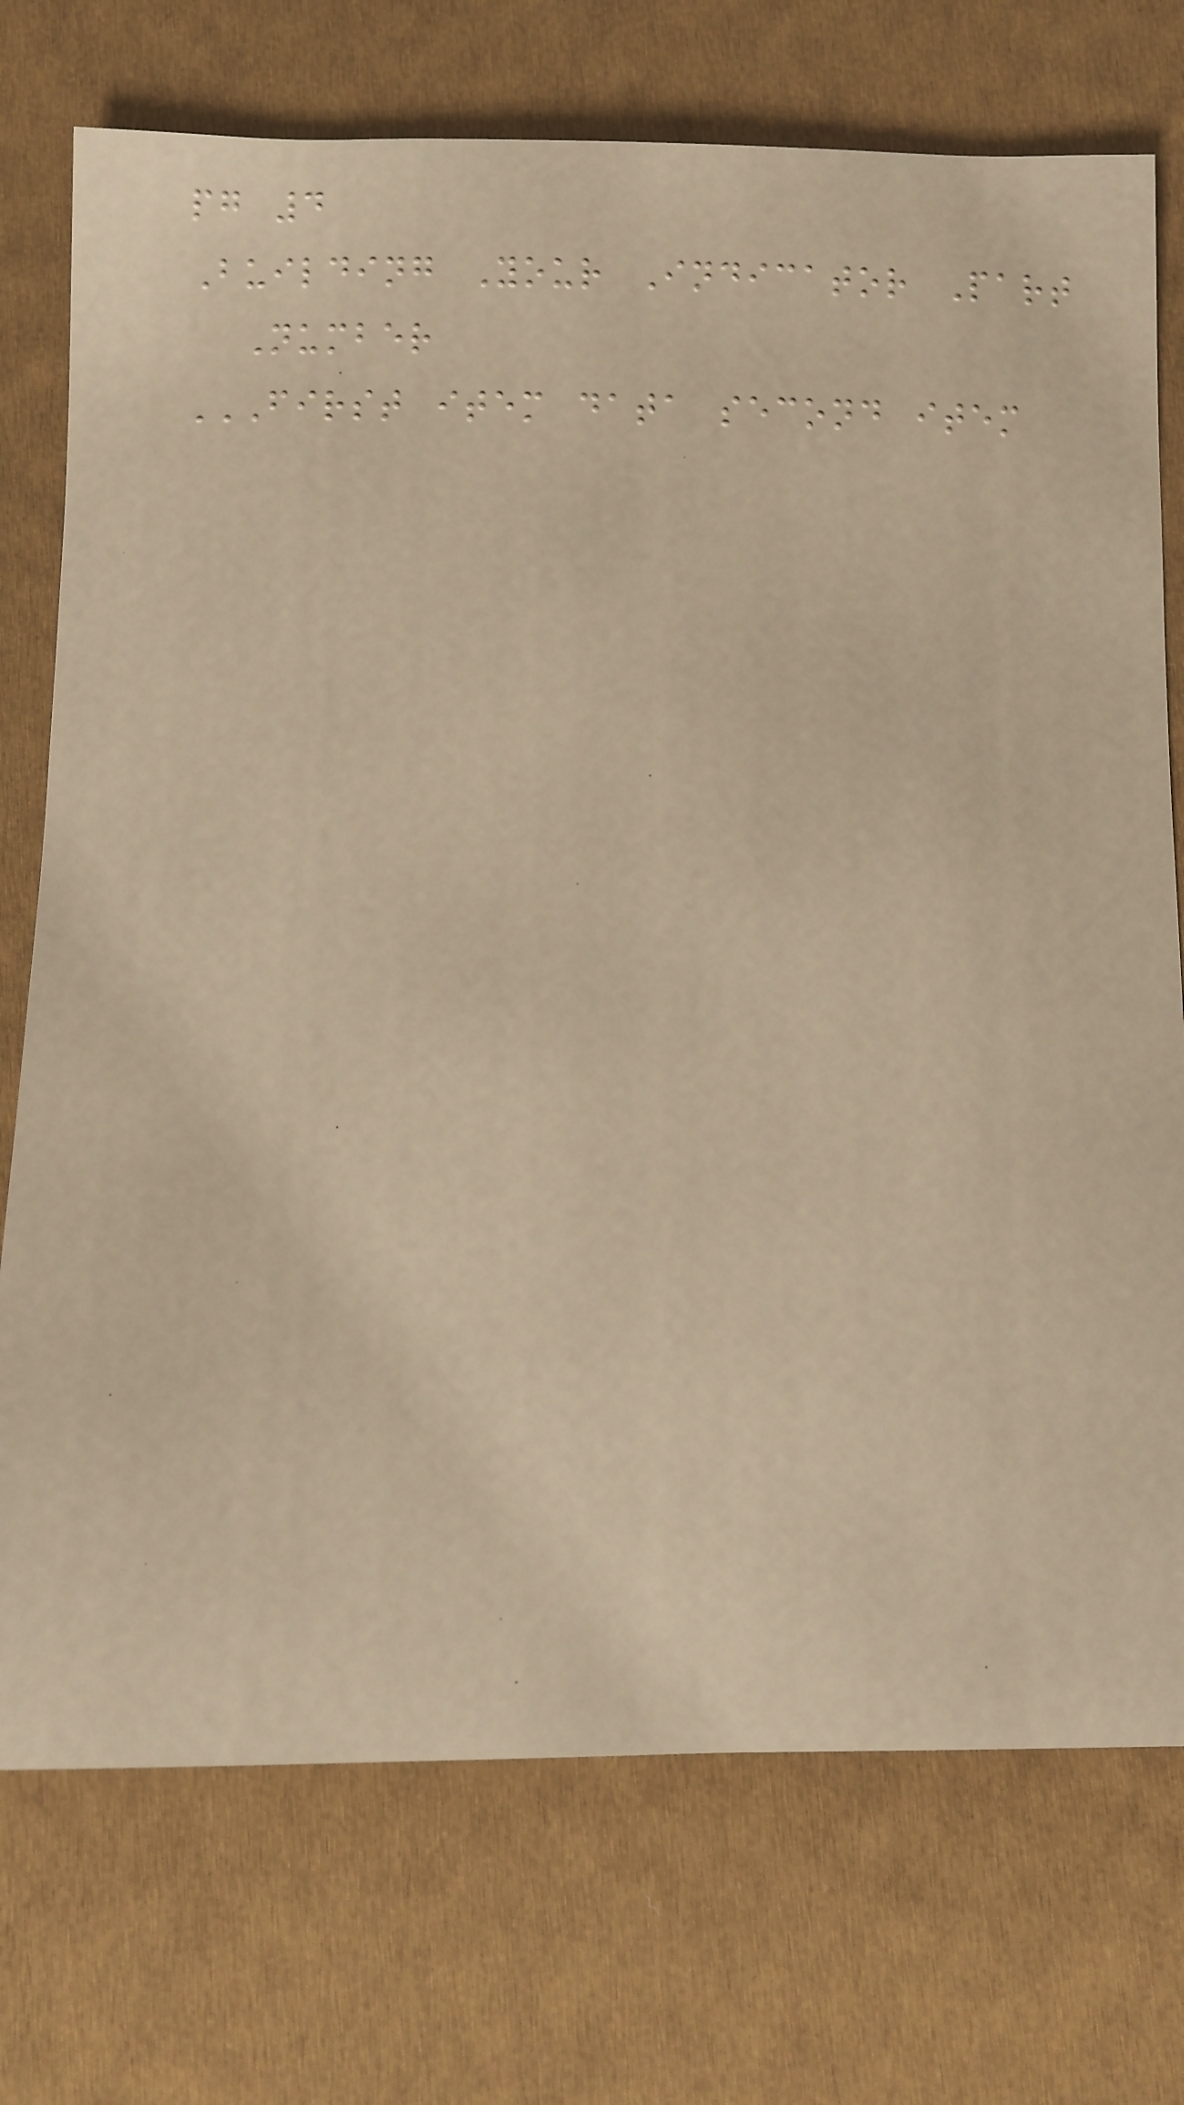pg 4
Building Your Indicator Part
Number
FIRST ITEM DATA SECOND ITEM
